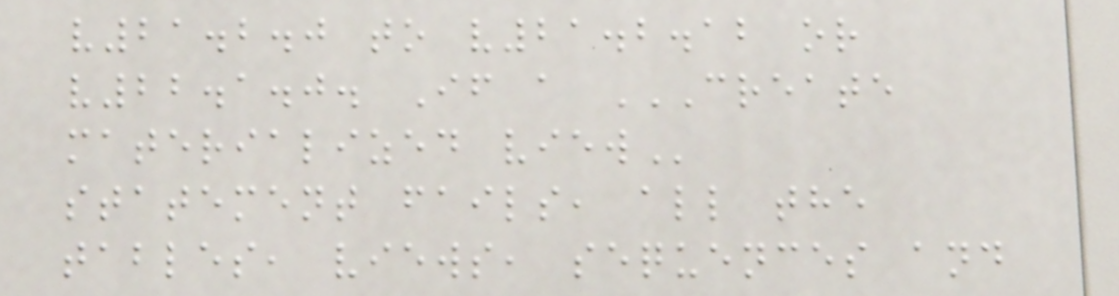v21.2.0 to v21.2.12 or
v22.1.0. If a CREATE
MATERIALIZED VIEW
statement fails, all the
tables, views, sequences and
